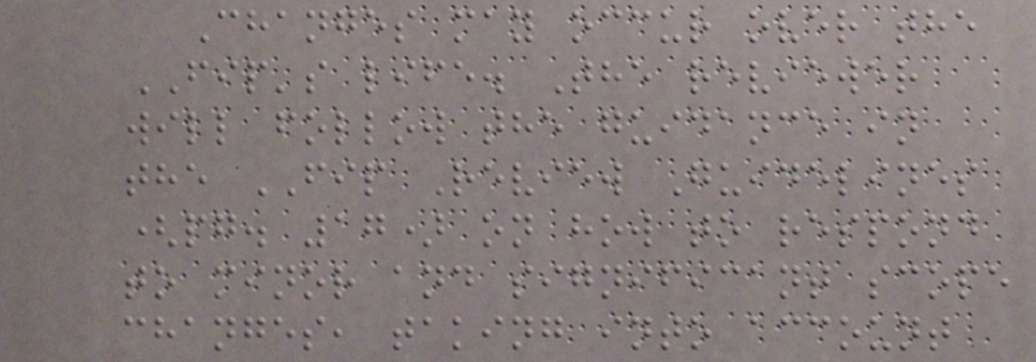Changes may occur over the
FIP's life. The reviewer
will follow the guidance in
the FIP Review Guidelines
(pg. 17) on how to respond
to minor and significant scope
changes, taking into account
